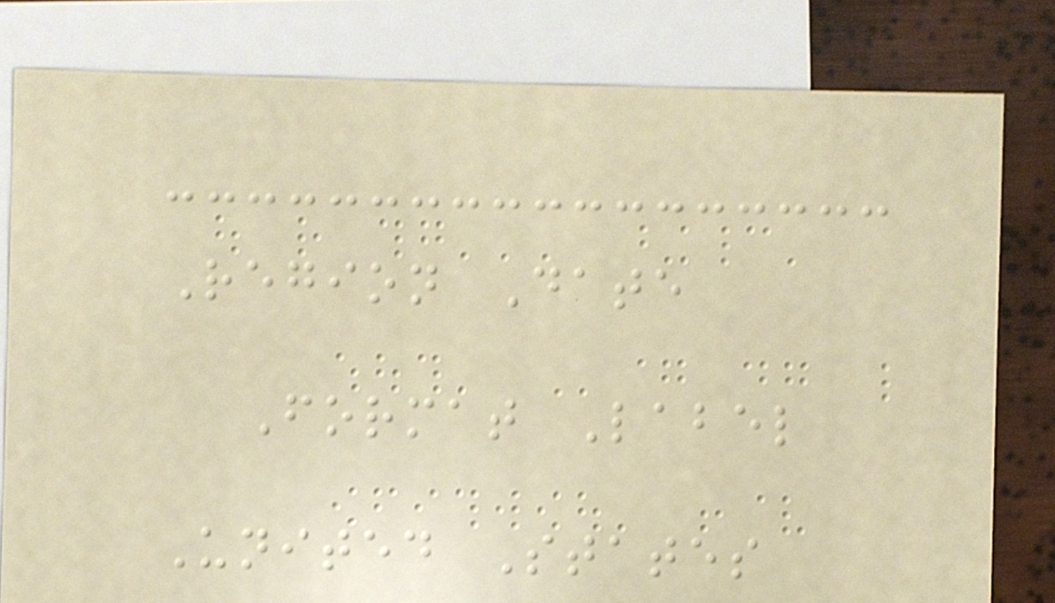Region Date
Format Label
United States
